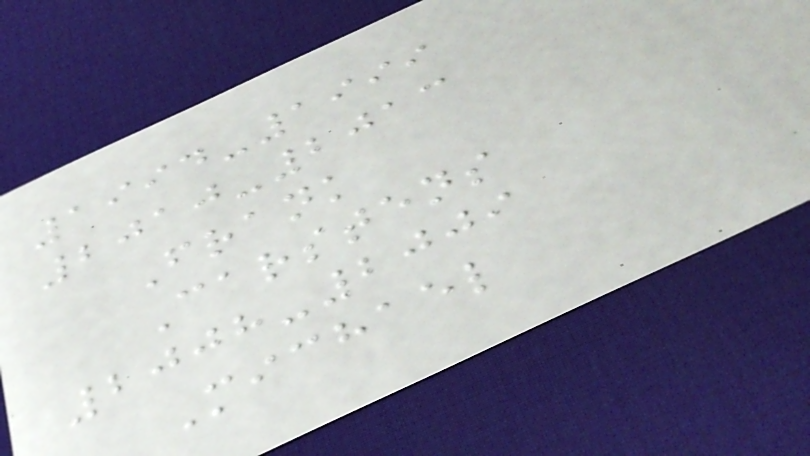1994-1999
2010-2013
Frank
Carstens
2008-2009
Michael
